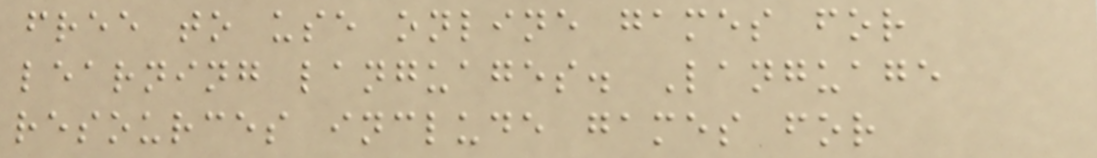free to use online games for
learning languages. Language
resources include games for
